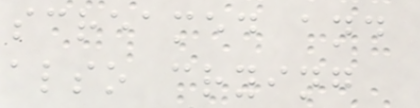screamed and
also crying
